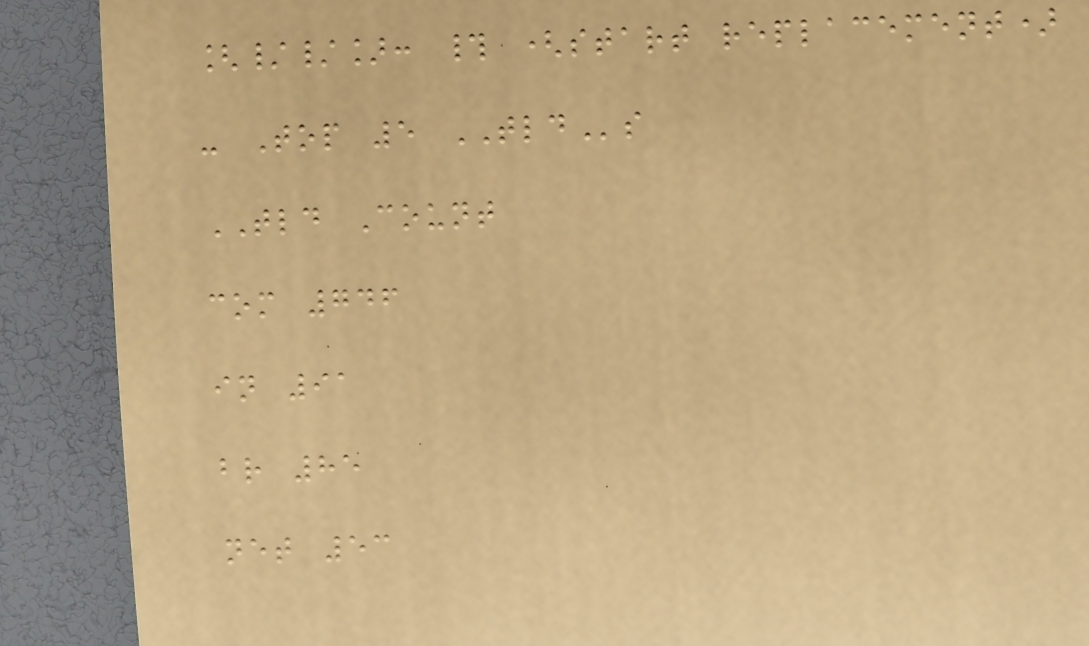[//]: # (start replacement)
- Top 5 TLDs
TLD Count
com 746
in 91
br 85
net 53
